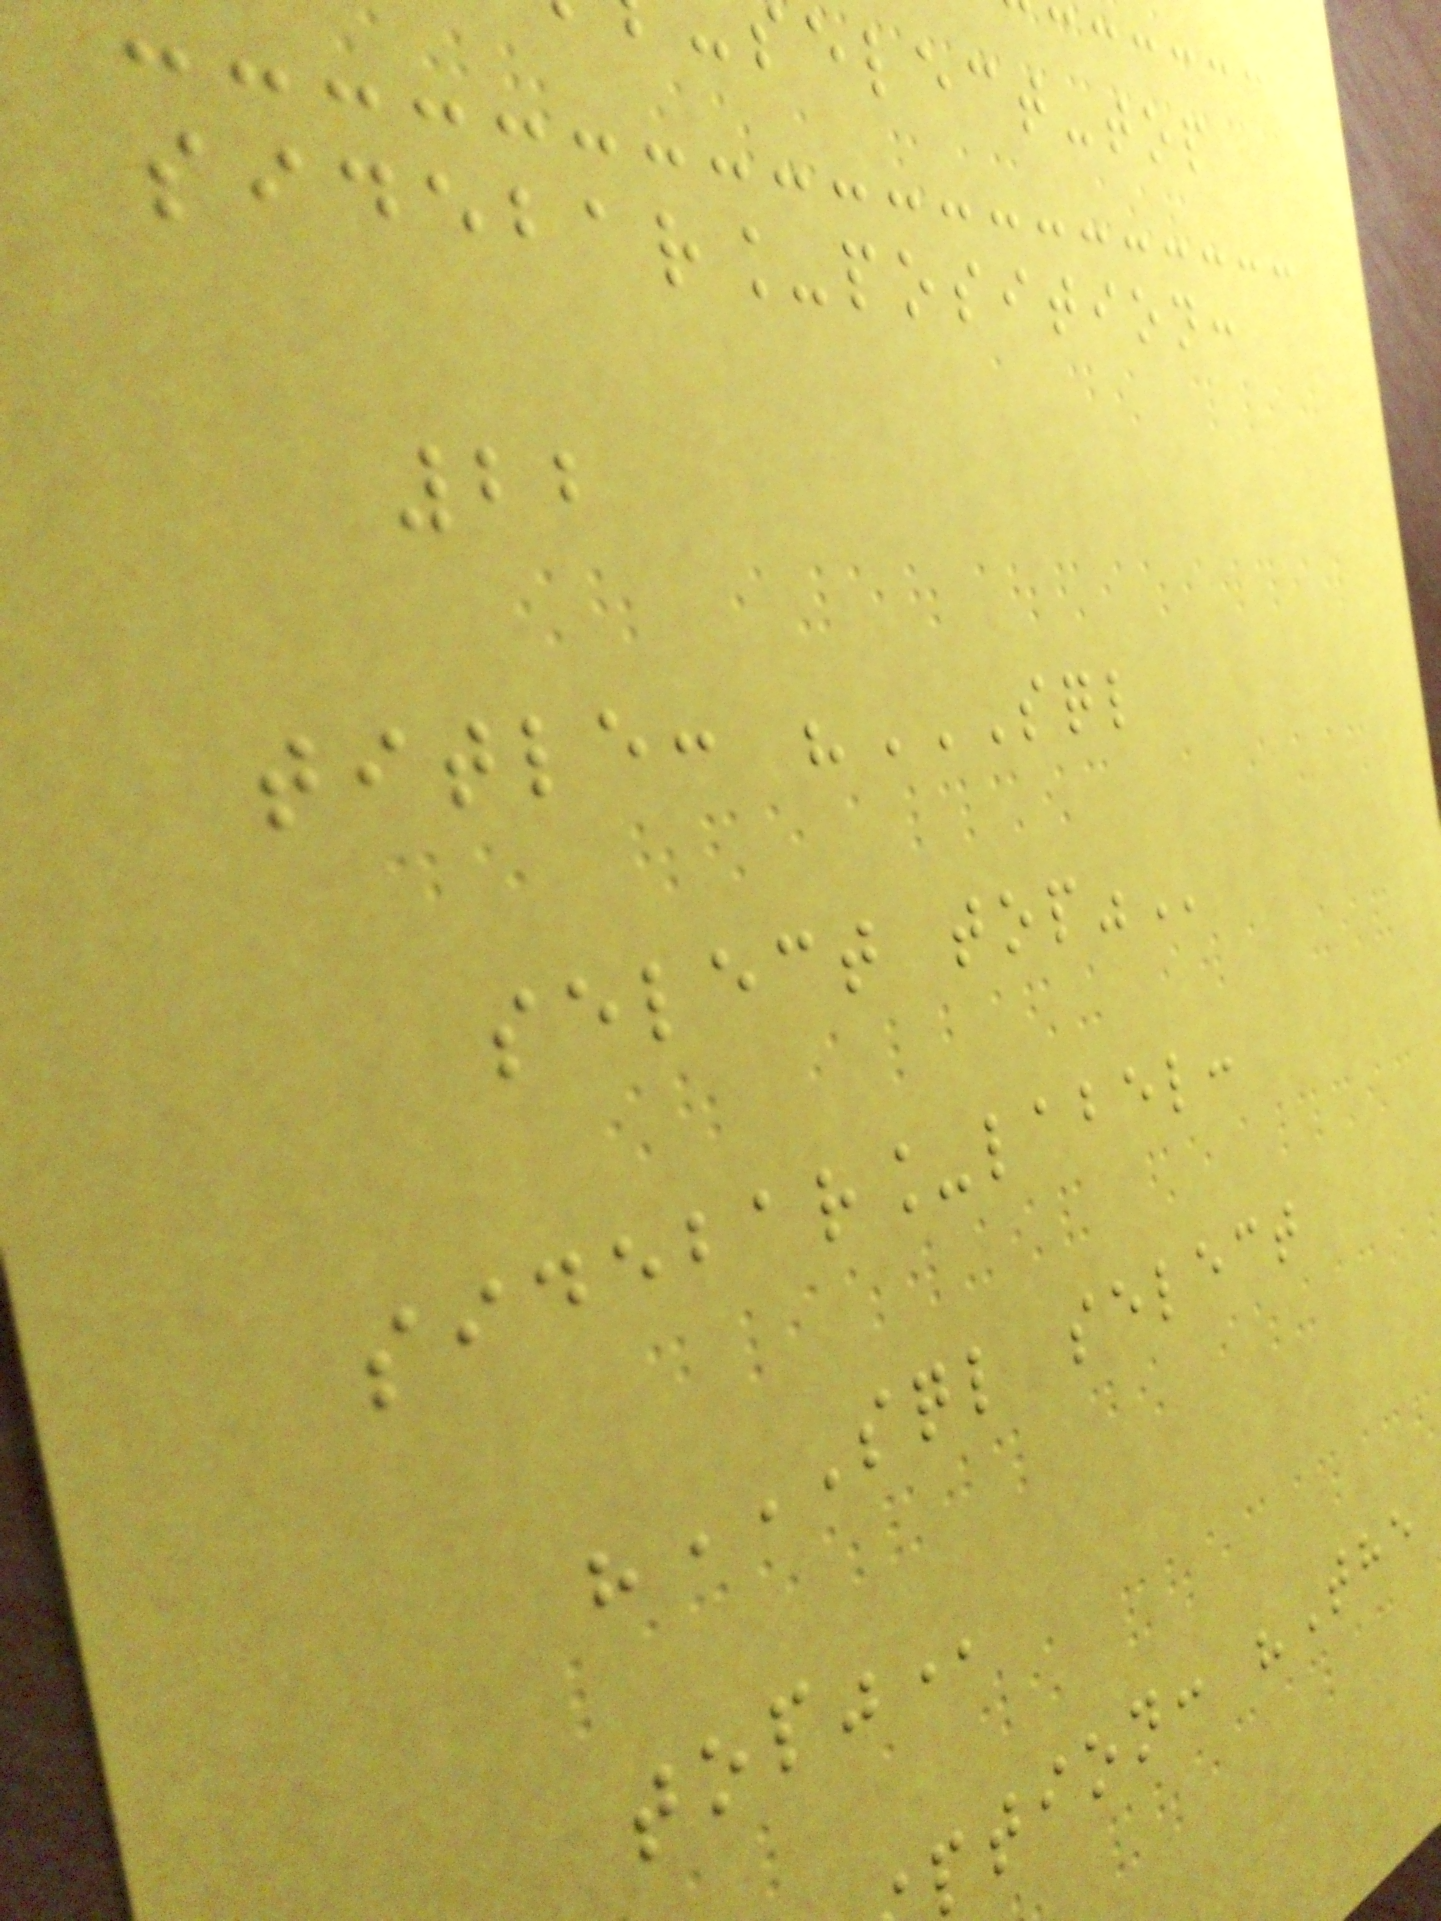elect-top
sidebar_position:
22
title: "SQL
select
sidebar_label:
"SQL SELECT
ption: "The
